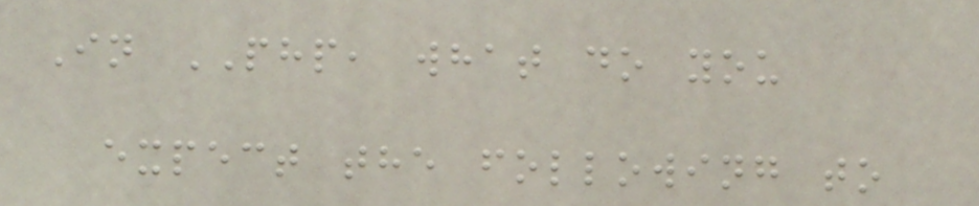In PHP, what do you
expect the following to
